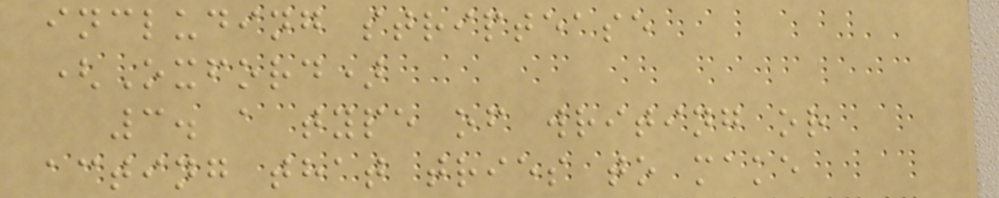including striptease
(Oxford)
3. a type of writing or
acting that tries to make
